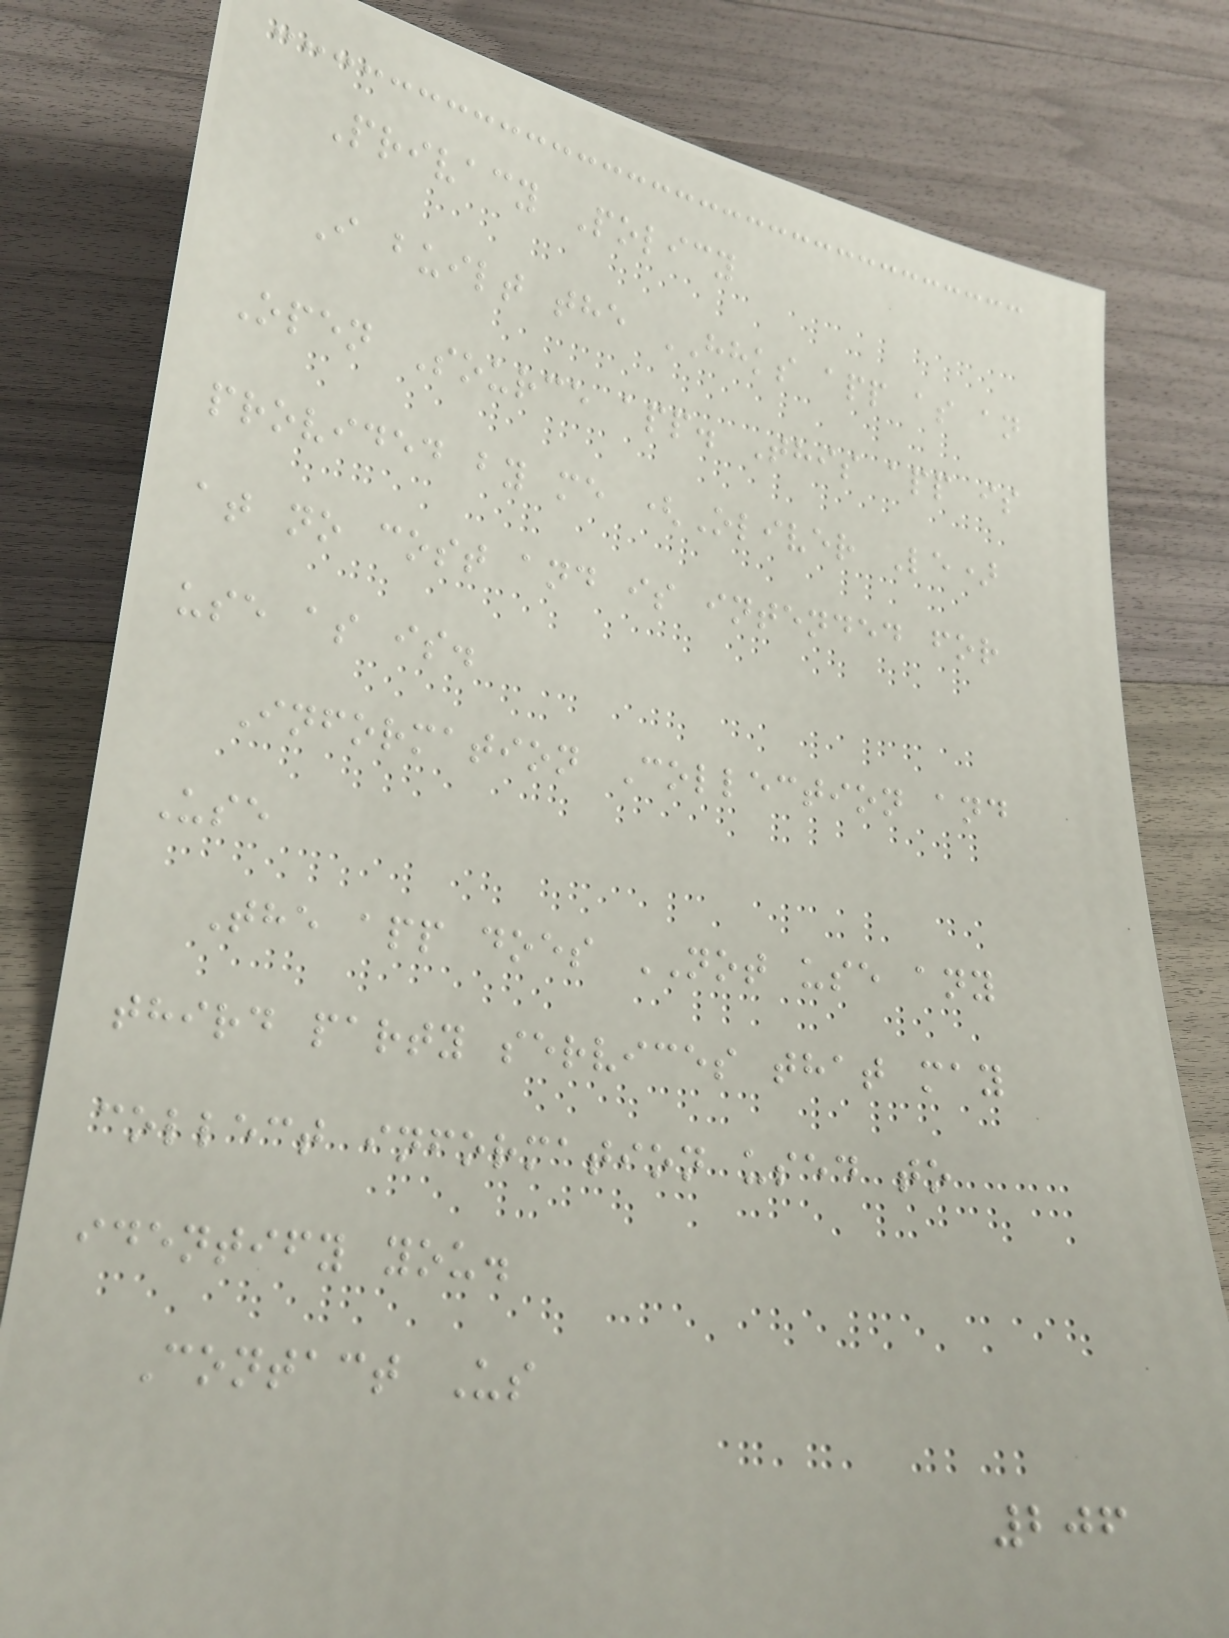Privacy Policy
I built the HHKS app as an
Open Source app. This app is
provided by me (Oliver Le)
at no cost and is intended for
use as is.
Information Collection and
Use
The app does NOT use any
third party services that may
collect information used to
identify you.
Contact Us
206
